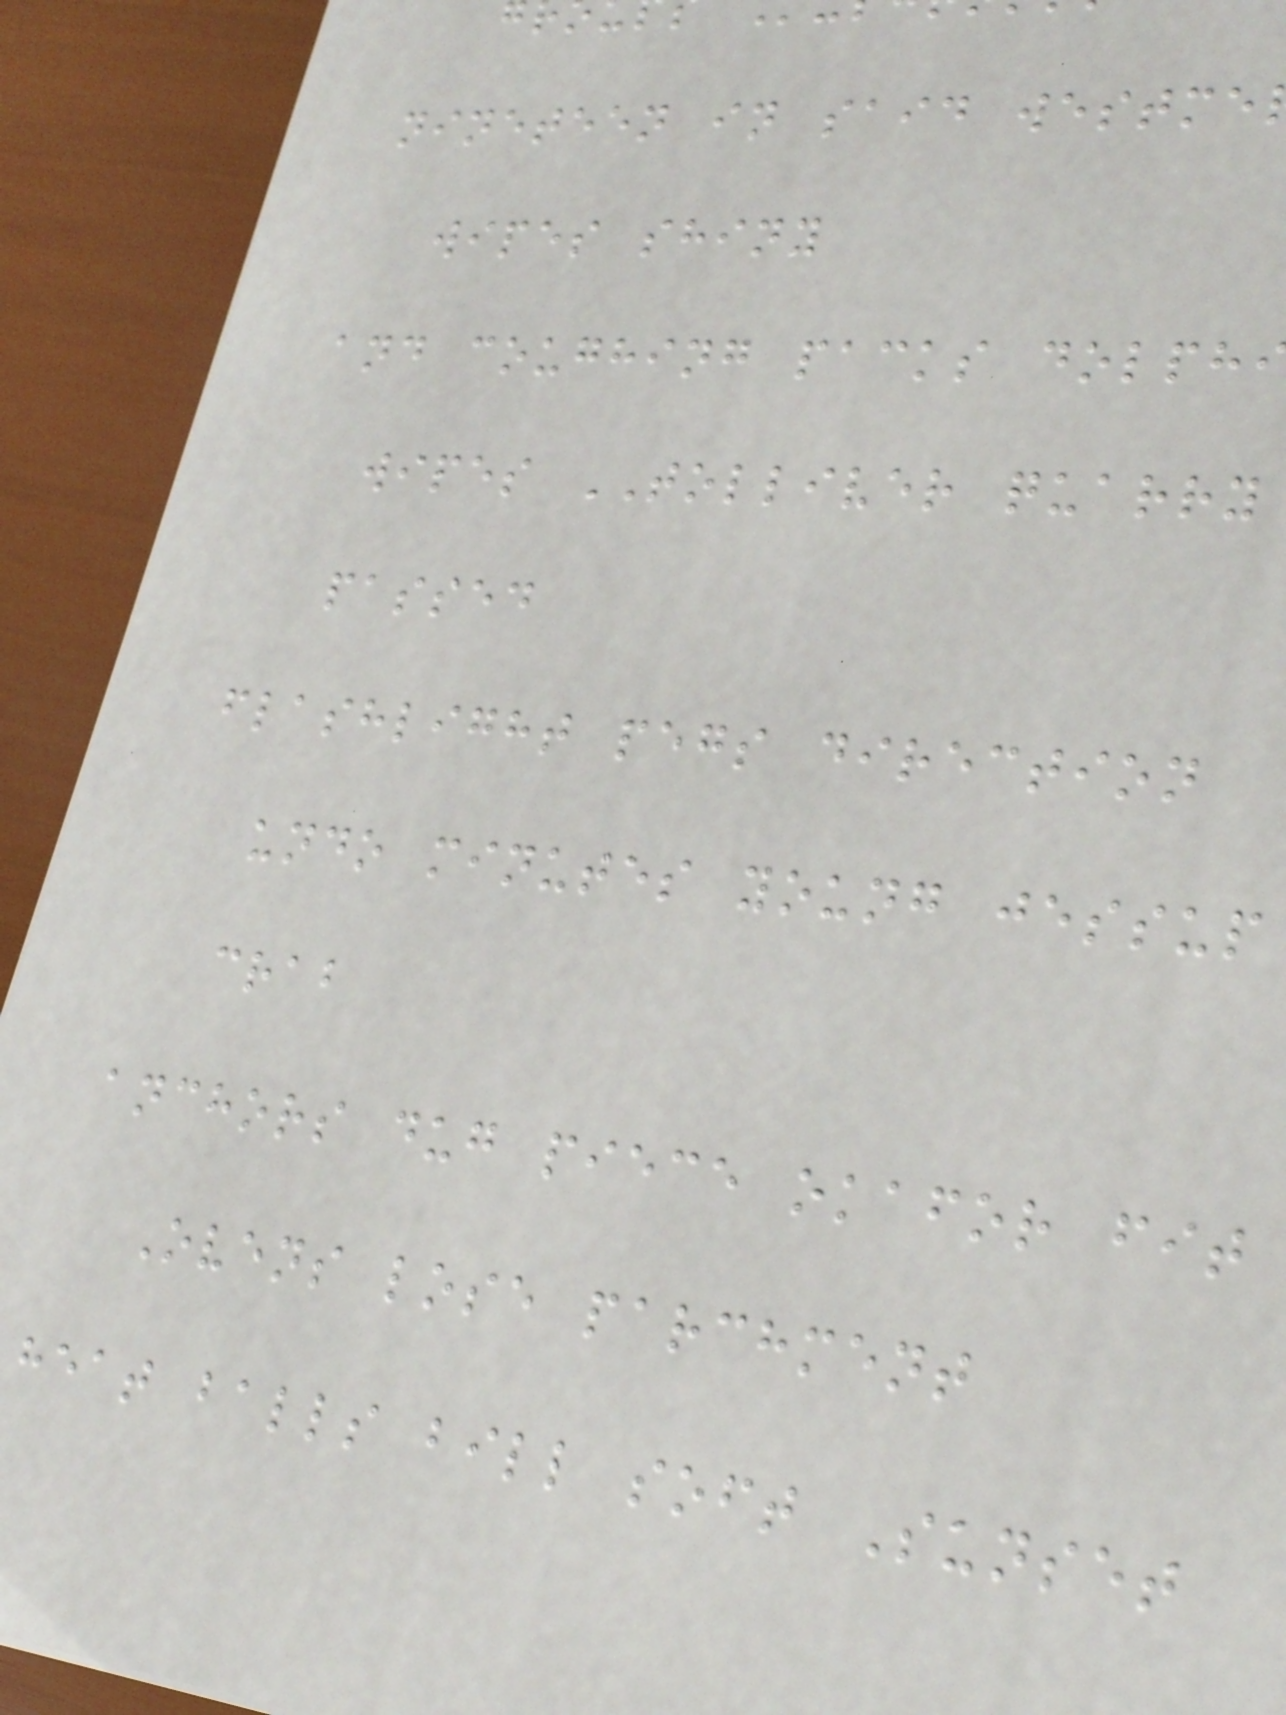nineteen in said westme
wipes shiny
and coughing packs dolph
wipes TOLLIVER quarry
passed
flashlight pegs direction
undo minutes young jessup
crab
anchors dug piece okafor fit
Ovens lose parchment
heat balls bill soft Sunset
